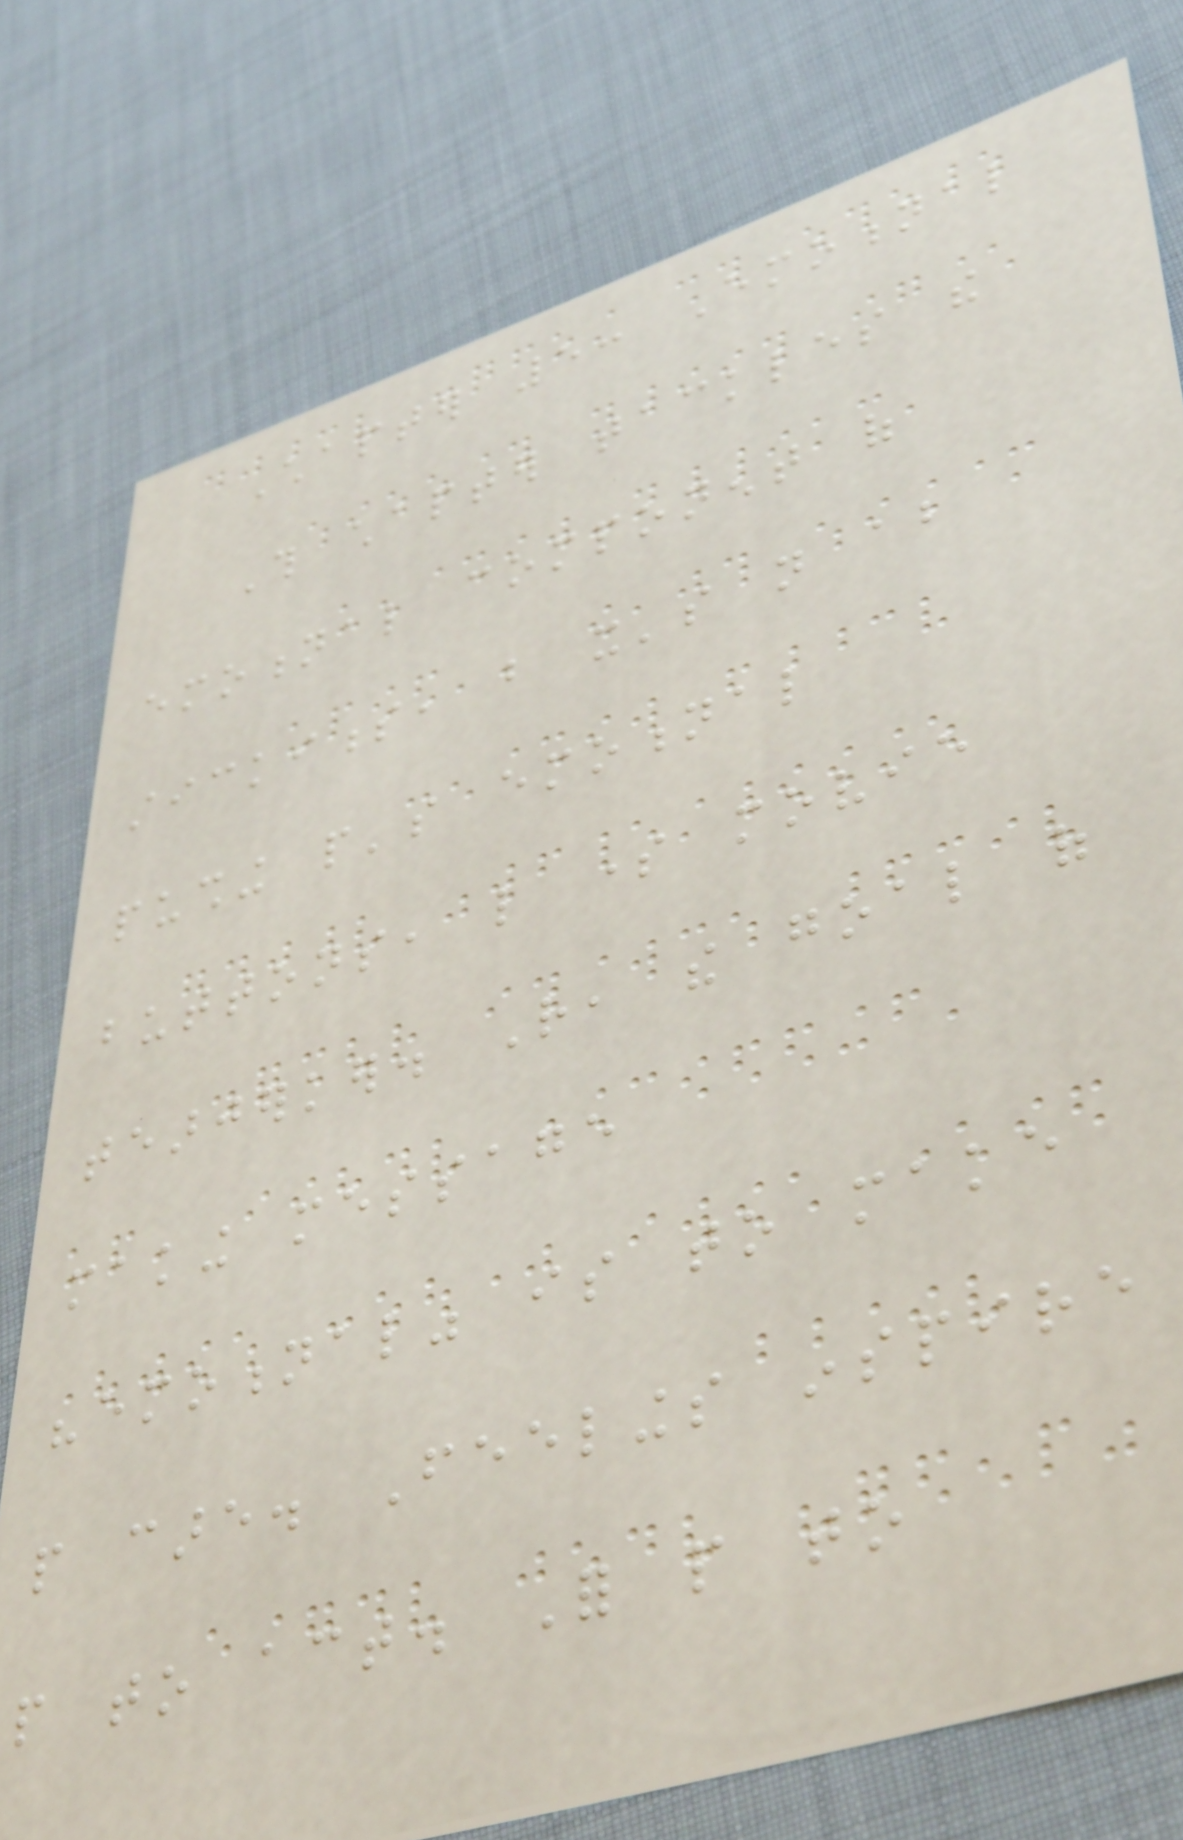Chapter 5: Emotional
This chapter tackles the
emotional component of
stickiness, but it's not about
pushing people's emotional
buttons, like some movie
tearjerker. Rather, the goal of
making message
"emotional" is to make
people care. Feelings inspire
people to act. For people to
